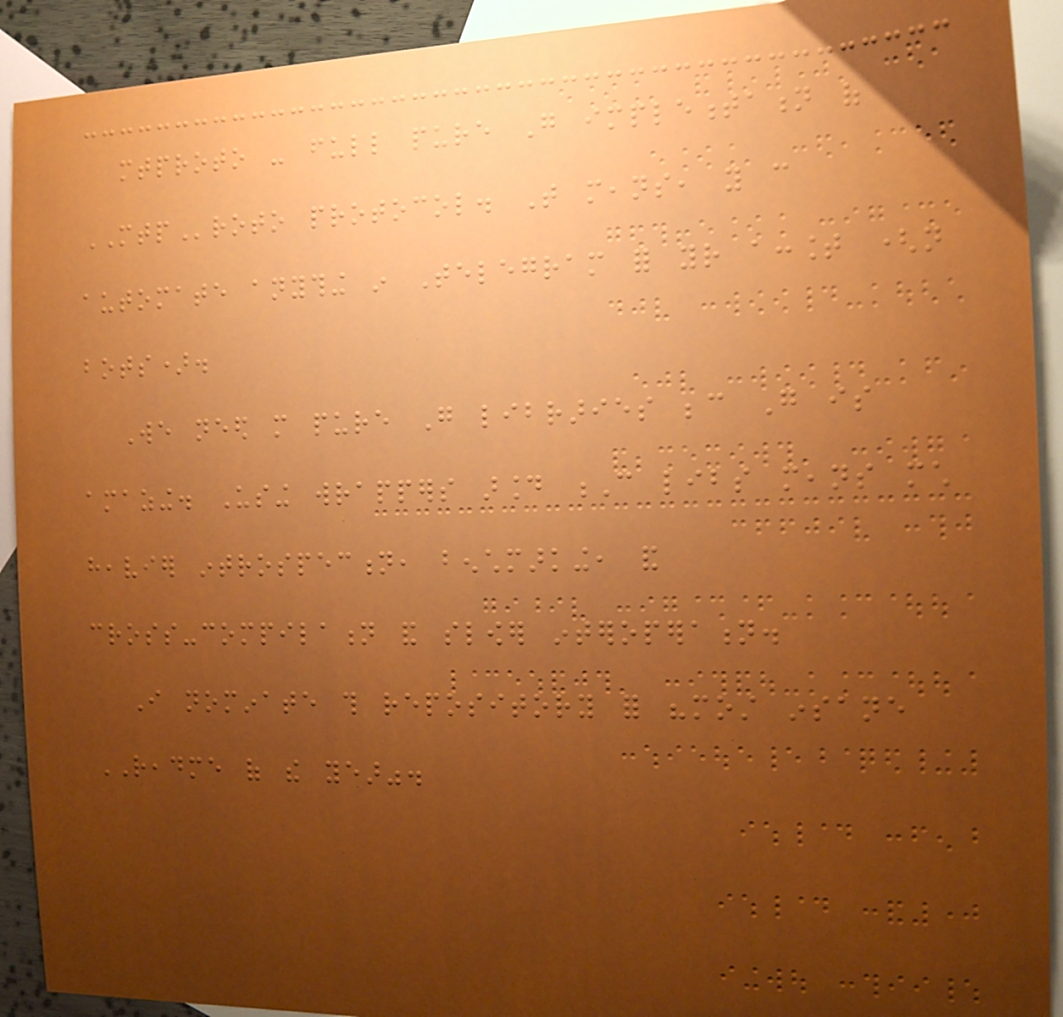mtproto - full pure Go implementation of
MTProto protocol. That means, you can
automate anything in Telegram for your account (not
bots).
We need more pure Go libraries because Go is
amazing. Using wrappers around C libs means much
heavier introspection, benchmarking, and
cross-compilation and slower interoperation.
I nominate this repository for "most insane
README of the year".
